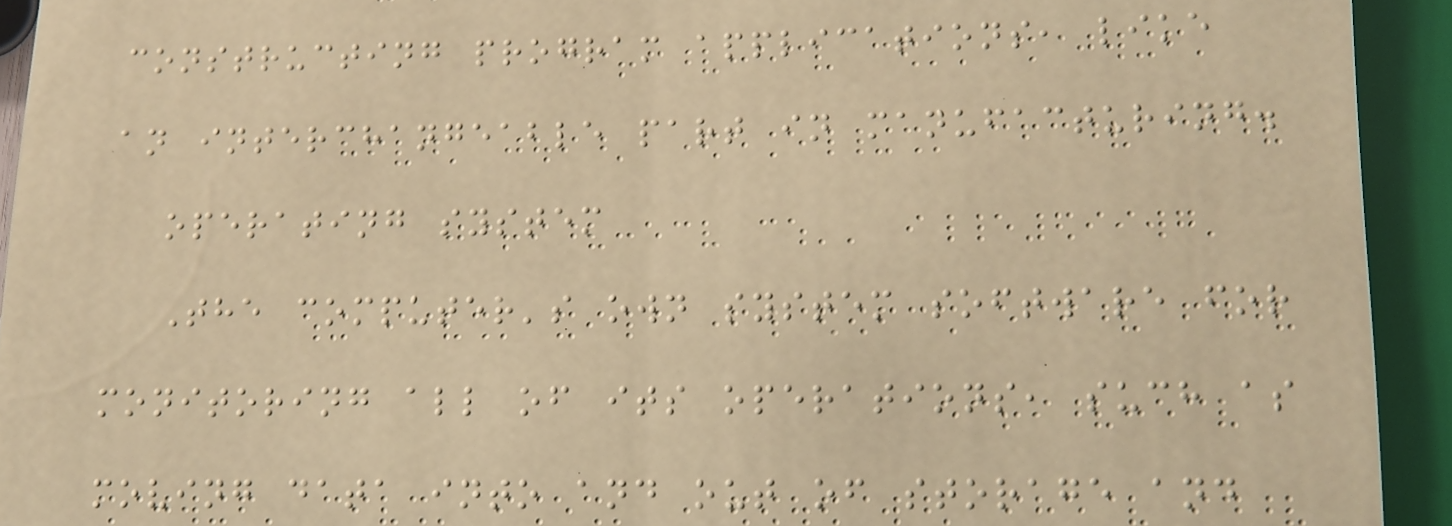constructing program applications, like
an interchangeable part in manufacturing.
operating system
The computer's own system software for
monitoring all of its operations, such as
moving data into and out of storage and
